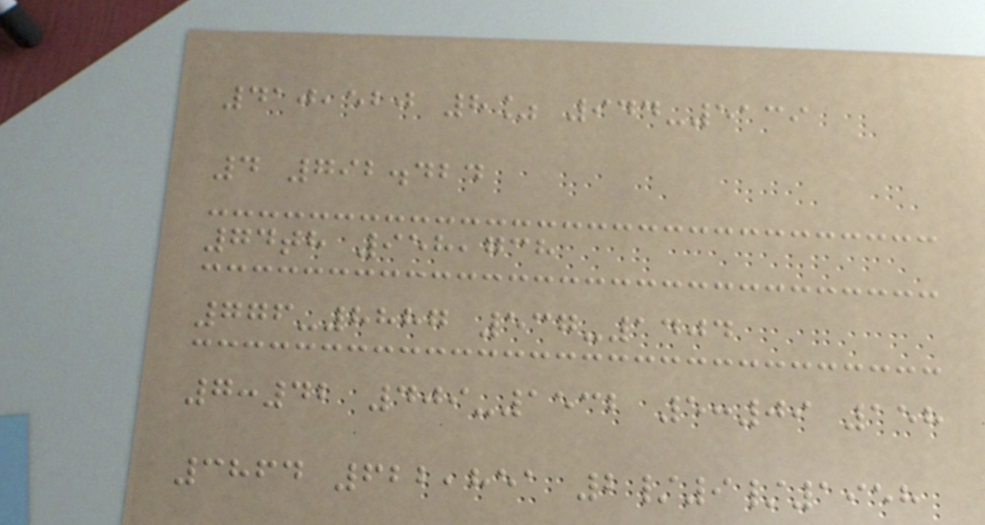410,520 8% 944-5139
4 792.424
74th 958,738
776-8887 537-1404
7:42 409-1532 5:09 158
3864 622,851 2/9/1958
